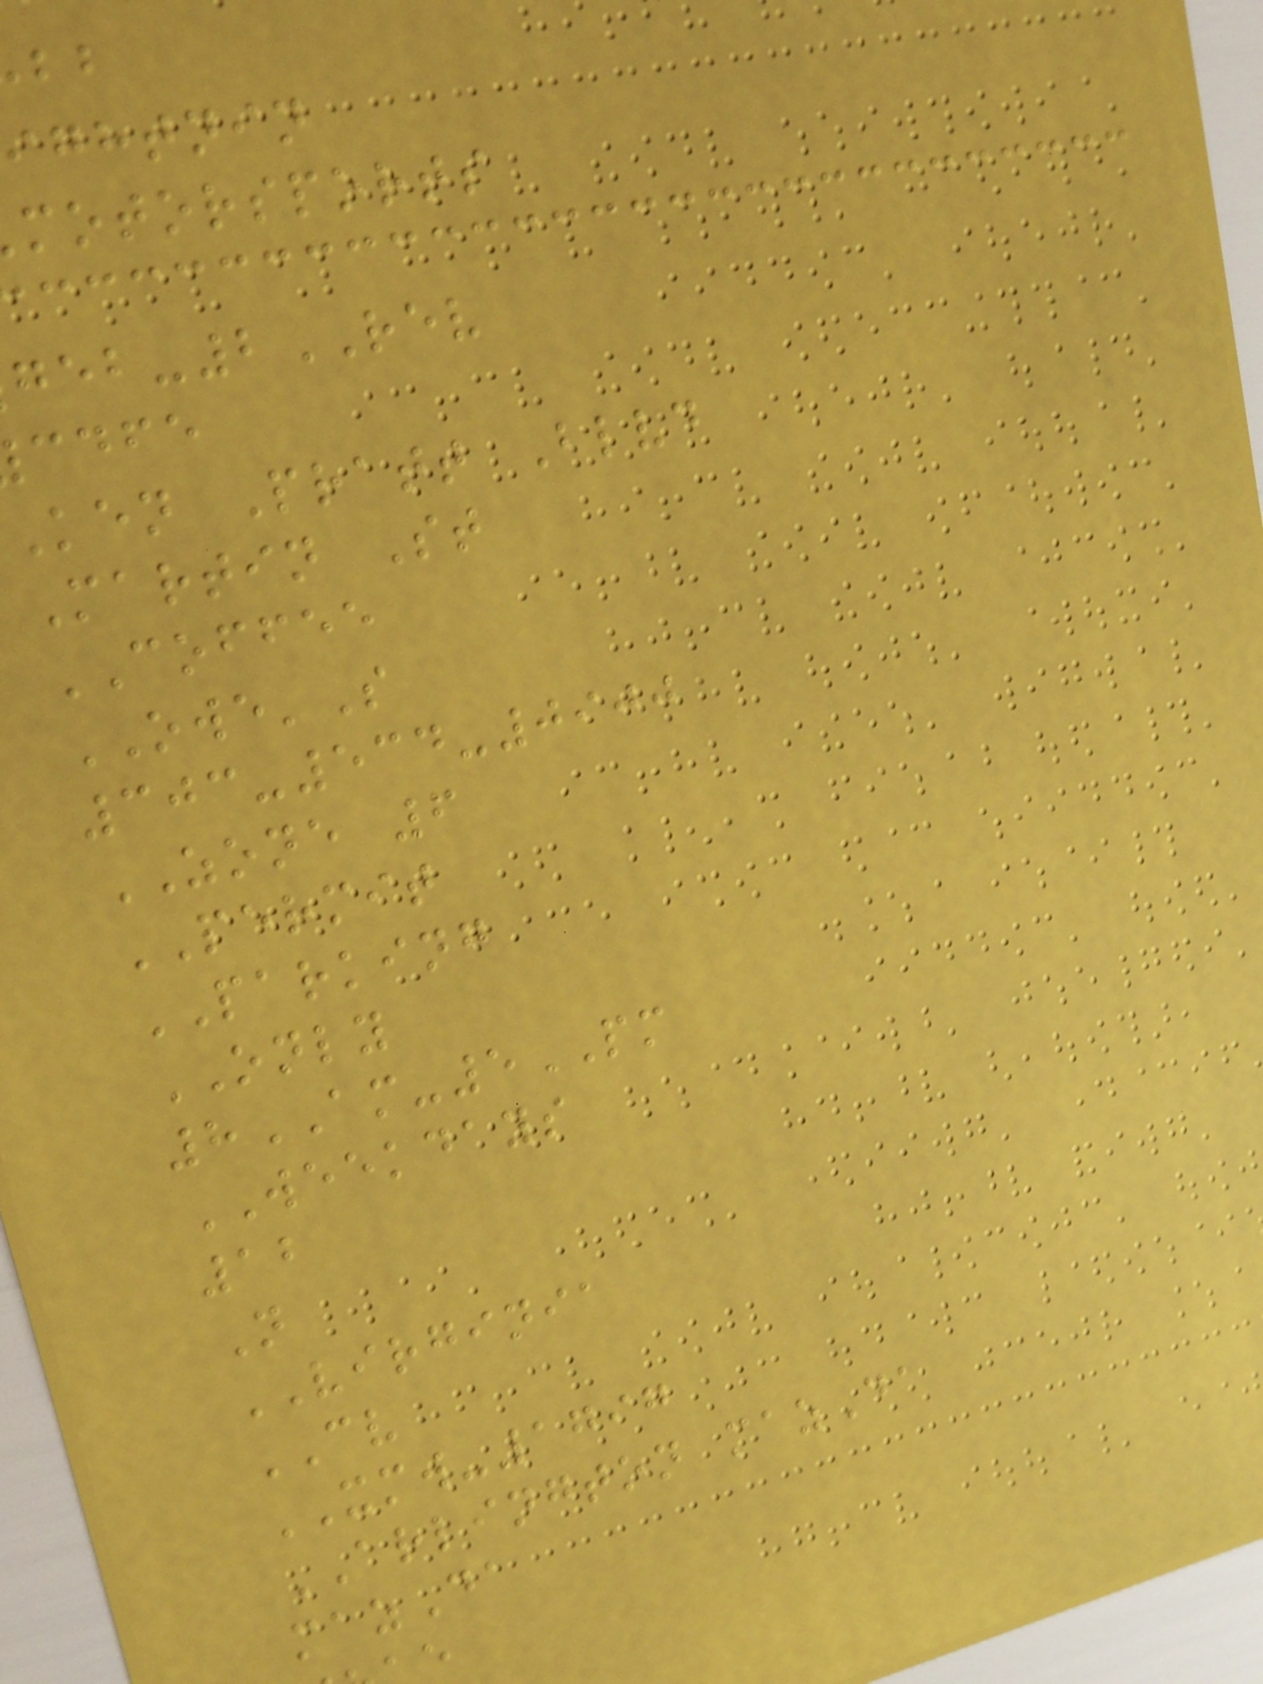ightnin
motorsports
-2REV
cdfe
Ken Pratt Blvd
Martin St
COFFEE
OWE'S
303-534-0900
ZONE 6
PERMIT
PARKING
ONLY
8AM-5PM
WEEKDAYS
12
N
VIRGINIA
CV
XMW-1797
ARLINGTON mazDa
mazDa
